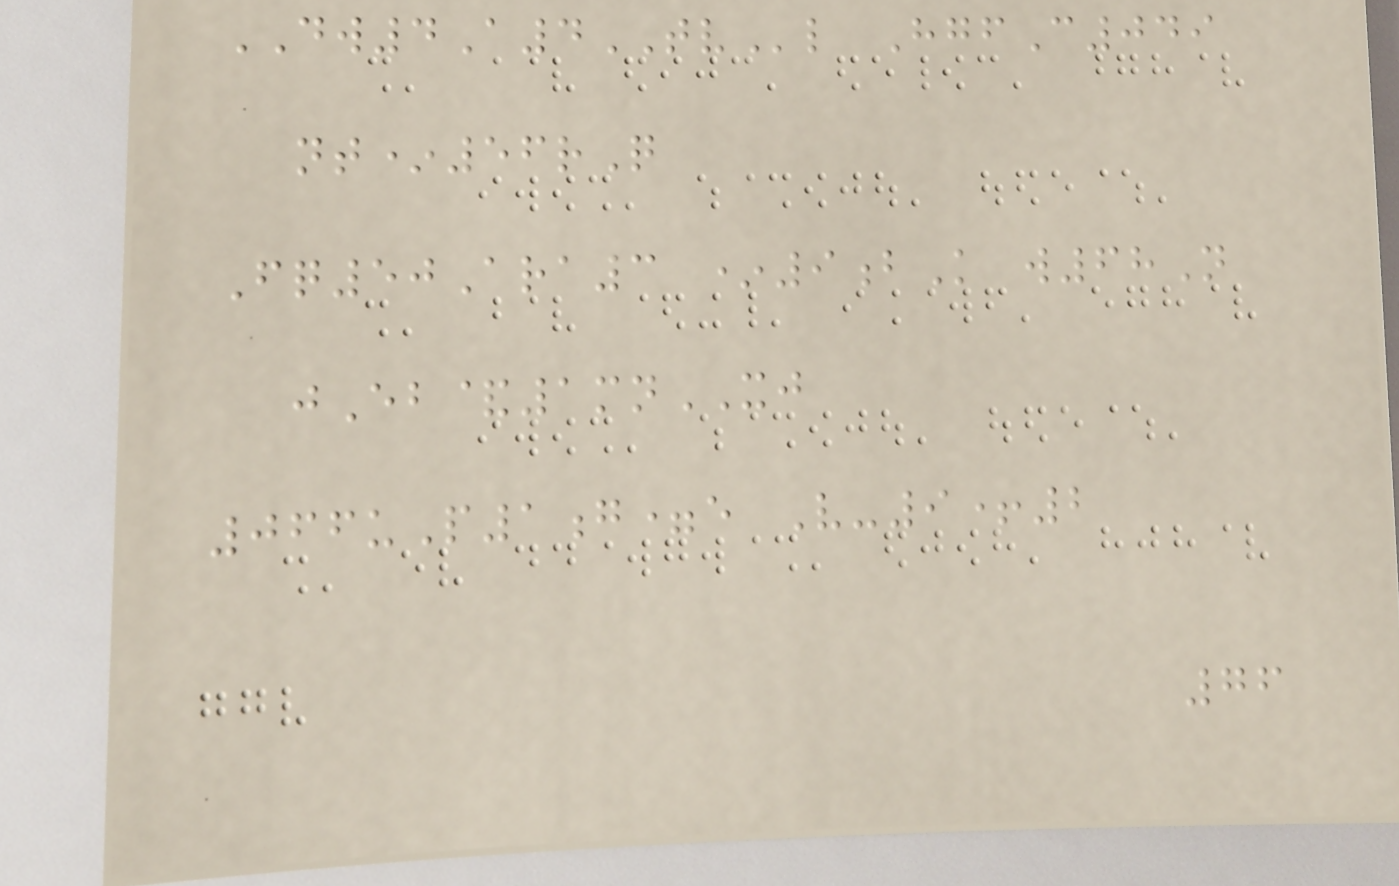DW4A4TVl HgfC049
nt*56rQ
Fq50Ara3 *9bK w68N
jEb&1mnXJ
066uP1g=e V-9+2
76
